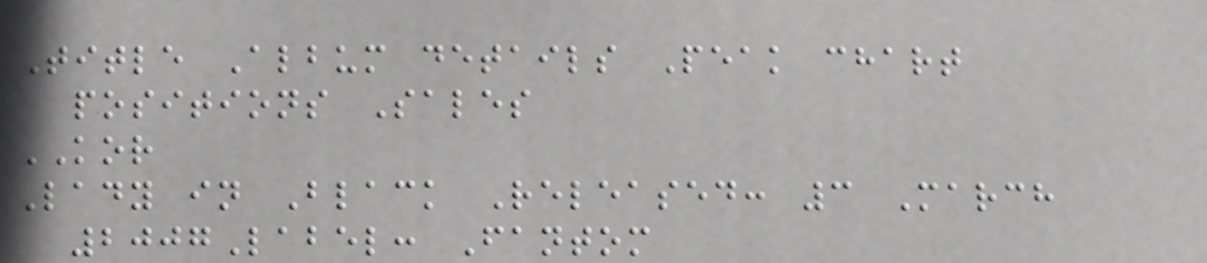Title Album details Peak chart
positions Sales
KOR
Lady in Black Released: 3 March
2007Label: Fantom
